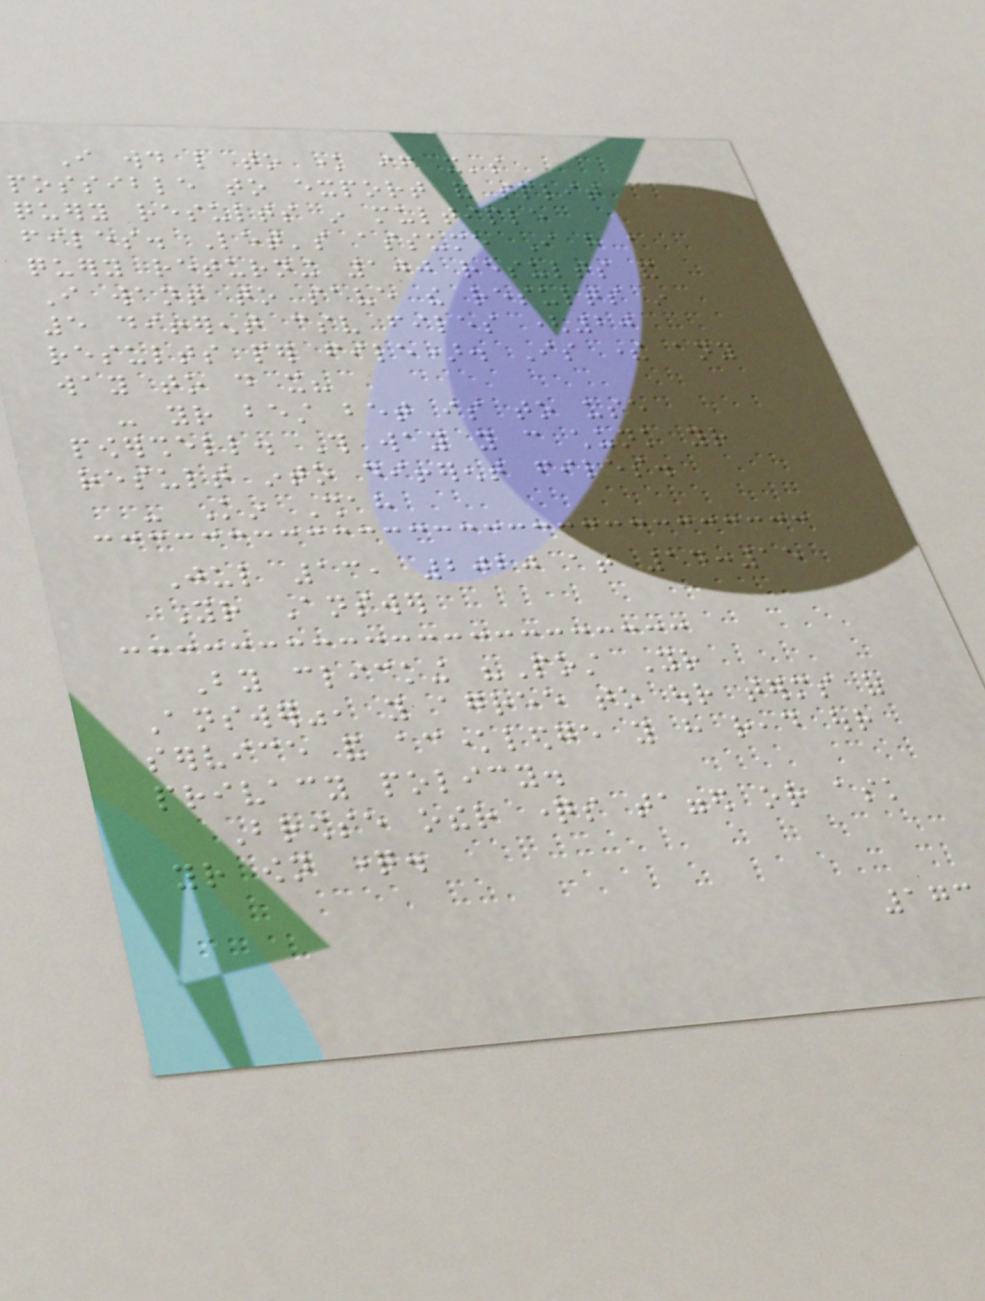I would like to know if it's
possible to export and split
query results in multiple
files. Let's assume I have a
query returning 100 results and
I want to save the results in
5 different csv files (20
results per file). Is there any
way to do it?
- your best bet is to use
powershell. This way you can chunk your
result into different files.
- Kin Shah
Jul 13, 2020 at 14:15
Your Answer
By clicking "Post Your
Answer", you agree to our terms of
service and acknowledge you have read our
privacy policy.
Browse other questions tagged or ask
your own question.
173
